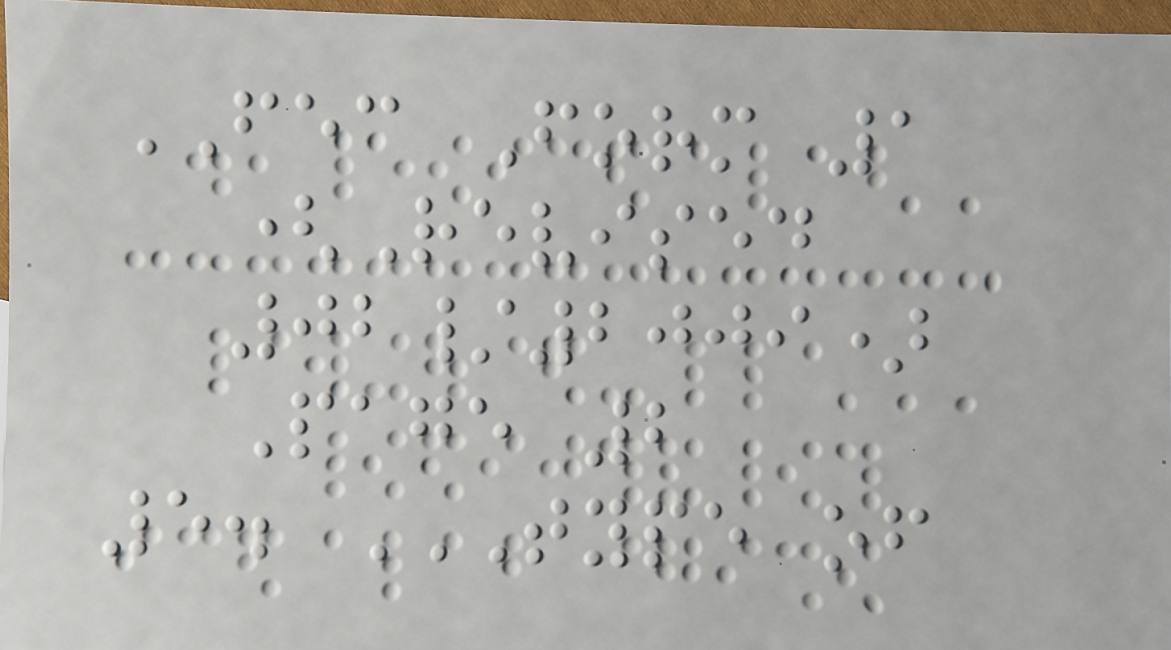FEC Form 1
(Revised
02/2009)
Page 2
5. TYPE OF
